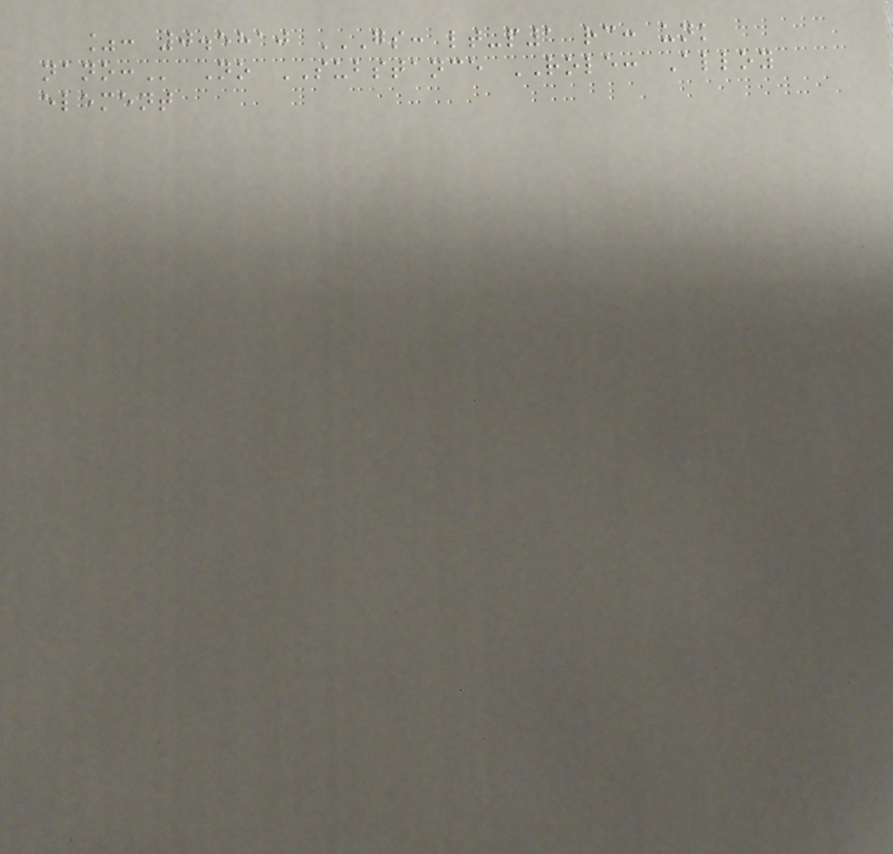%: 0.5810 GS: LT-P1 RC: UNK
NANO: No SUBSTANCE ROLE: Alloy
element
